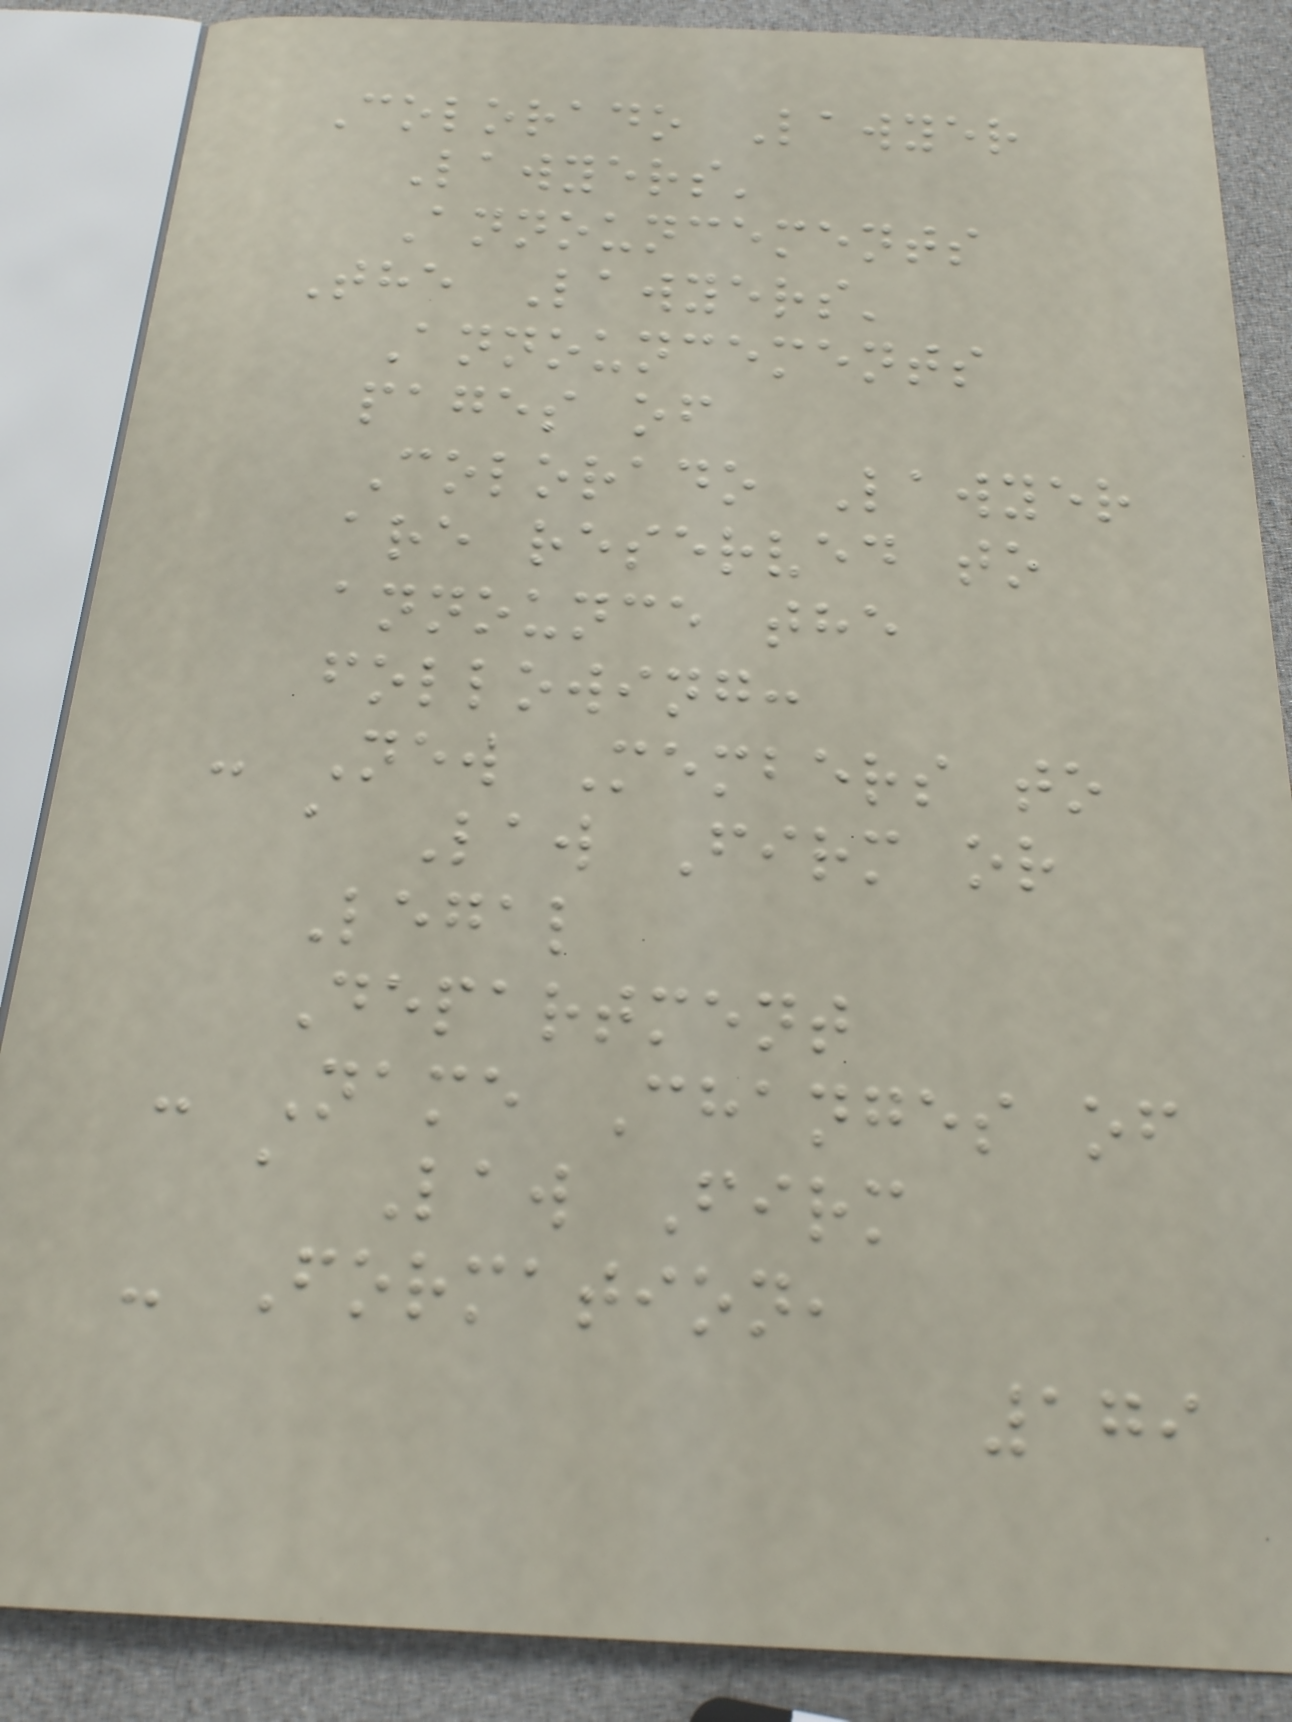Colorado Lawyer
Lawyers'
Announcements
The Lawyers'
Announcements
pages of
Colorado Lawyer
are reserved to
announce the
following:
- New Members to
a Law Firm or
Legal
Department
- Name Changes of
a Law Firm
- Formation,
179
